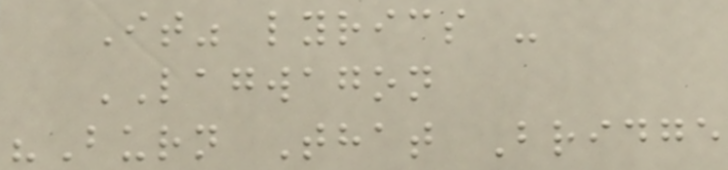It" lyrics -
LAGWAGON
"Burn That Bridge
